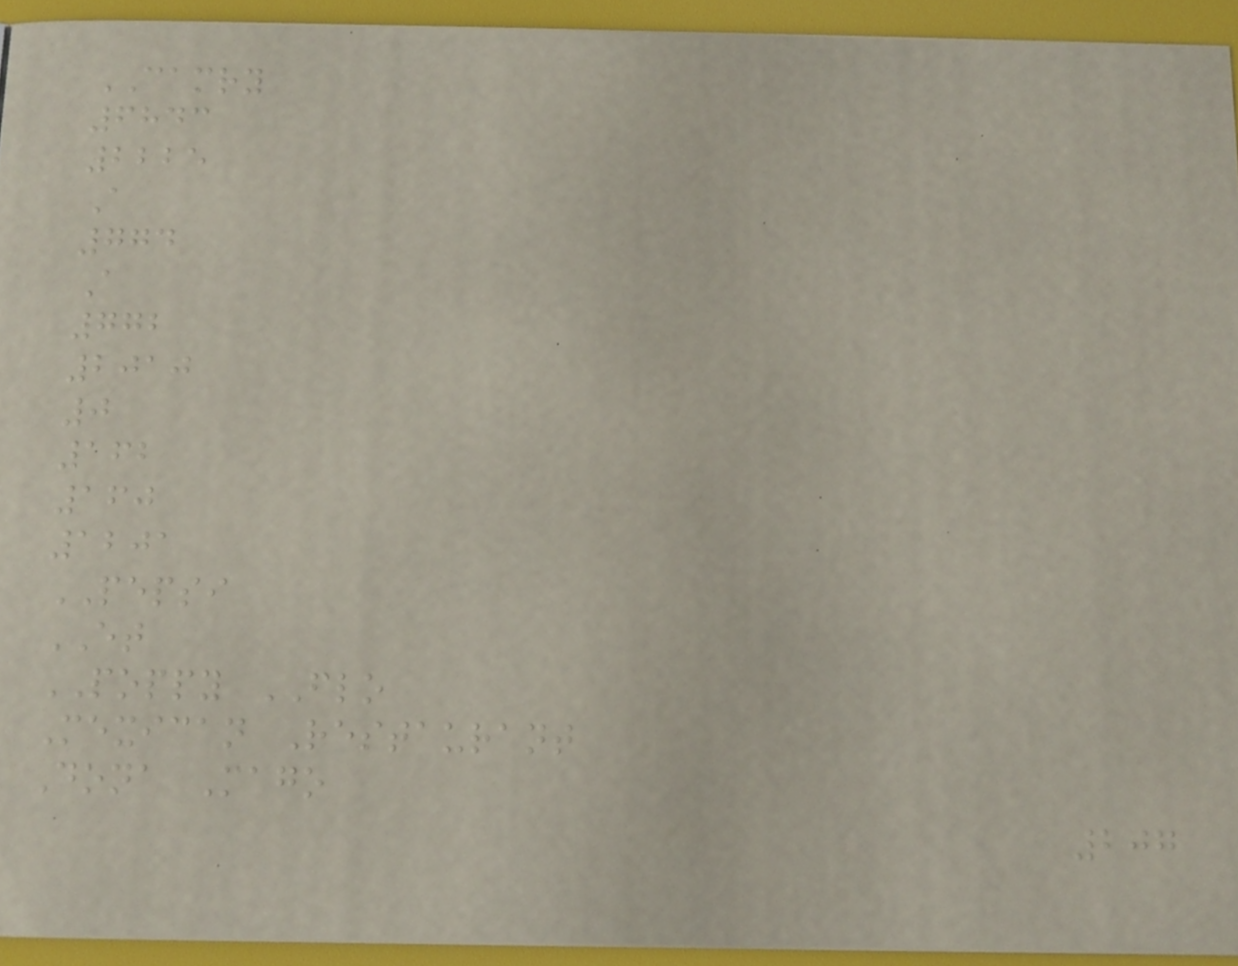CAMRY
6843
2225
A
774
A
772
2010
0
162
160
1201
PEPSI
ET
POPPY FLO
Mexican Restaurant
Dona Mago
207
